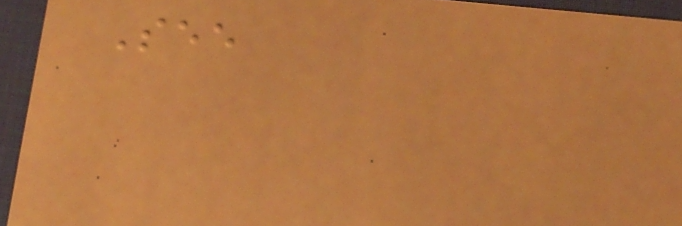See
